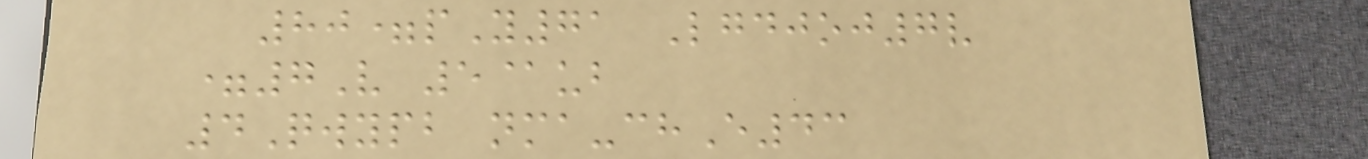80=pY71 Lgdjoj7v
=7V 5@ub
4Qwypb nma-chE43
